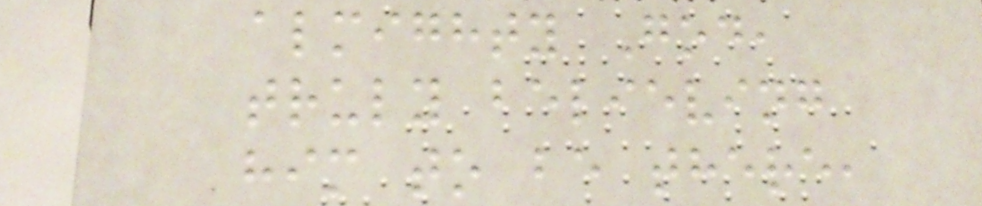almighty God,
truly believing
him to be there,
